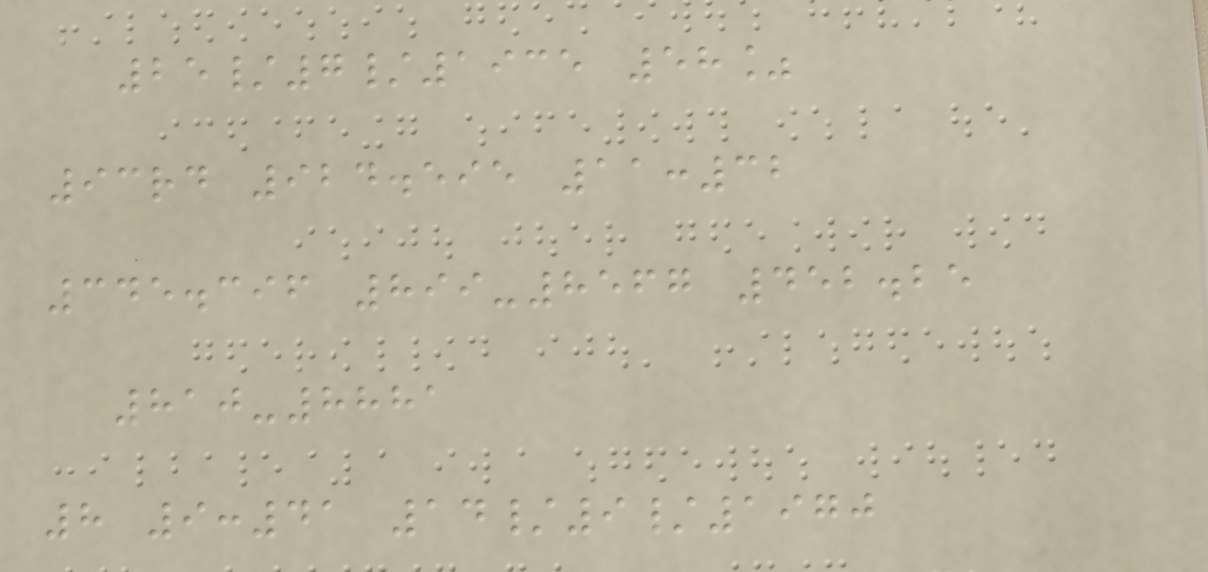25/7/1935 58%
93rd 924.595 11:32
345.396 899-8567 452.25
810-8881
8 9:41 14/9/1970
